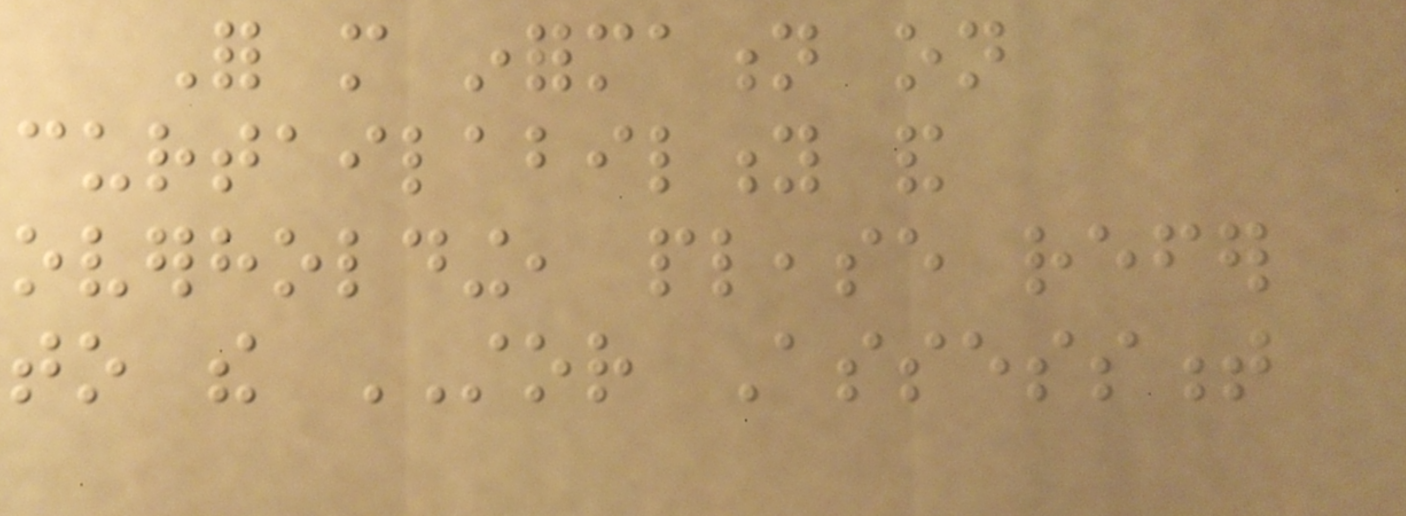For more information on
curtailability and
overholding, please refer
to the STOR Assessment
